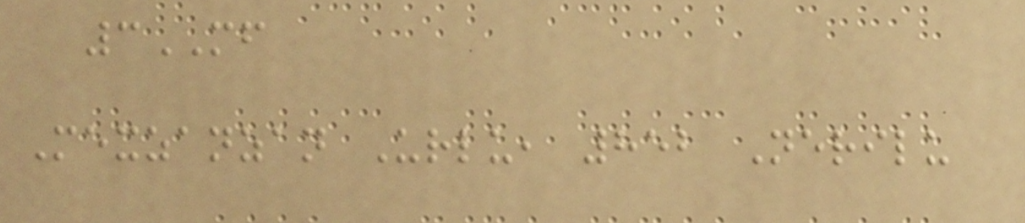3MF
Mexzanzan Urlu, 852 Nerilu
